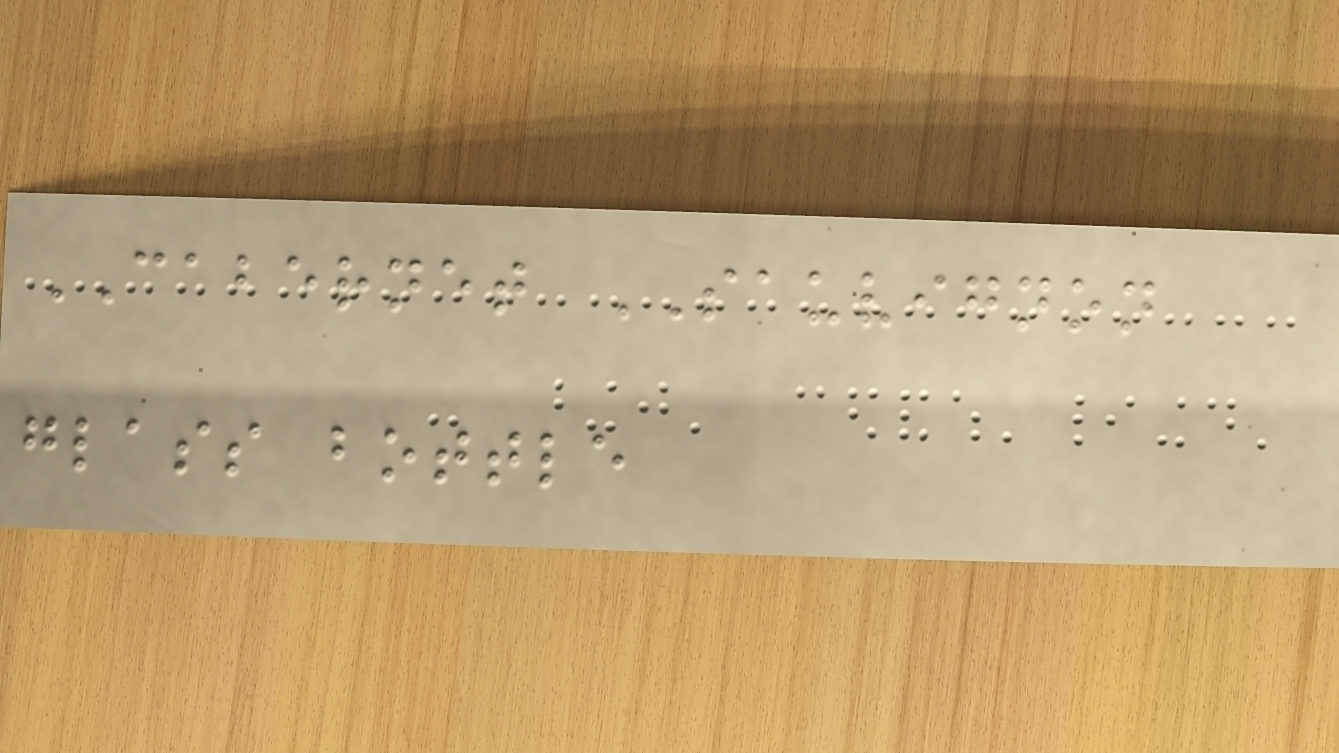CABERNET SAUVIGNON
glass bottle
